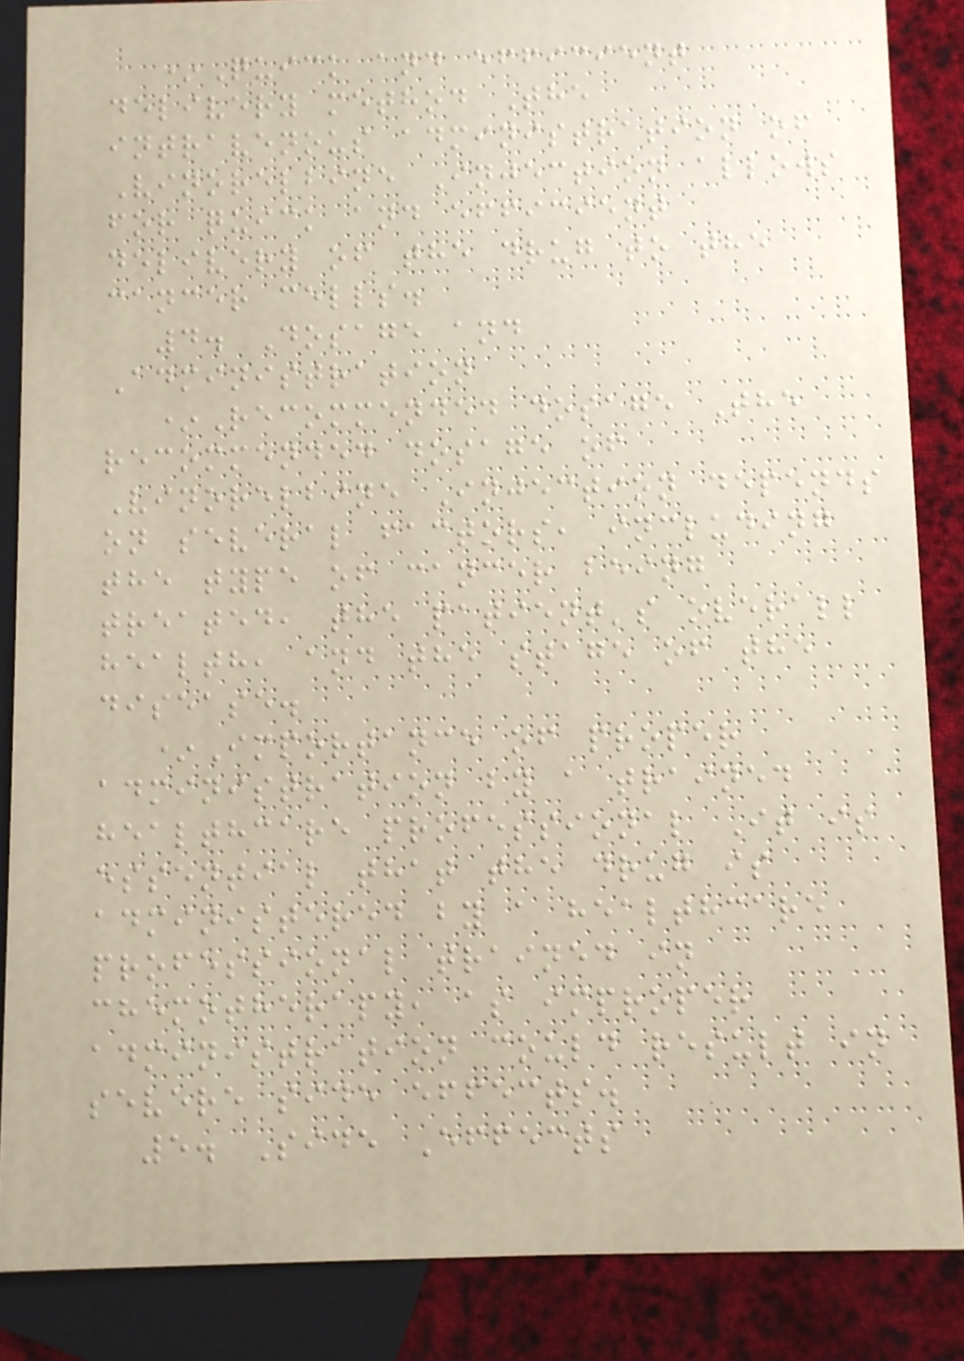*Quick and efficient
delivery method The
intravenous administration of
Vinorelbine Injection allows
for quick and efficient
delivery of the drug to the
cancer cells.
4. Dosage and
Administration
*Recommended dosage The
recommended dosage of
Vinorelbine Injection depends
on several factors, including
the type of cancer being
treated, the patient's overall
health, and the stage of the
disease.
*Importance of proper
administration by a trained
healthcare professional It is
essential that the drug is
administered by a healthcare
professional trained in
chemotherapy, as improper
administration could result in
severe side effects.
5. Side Effects
